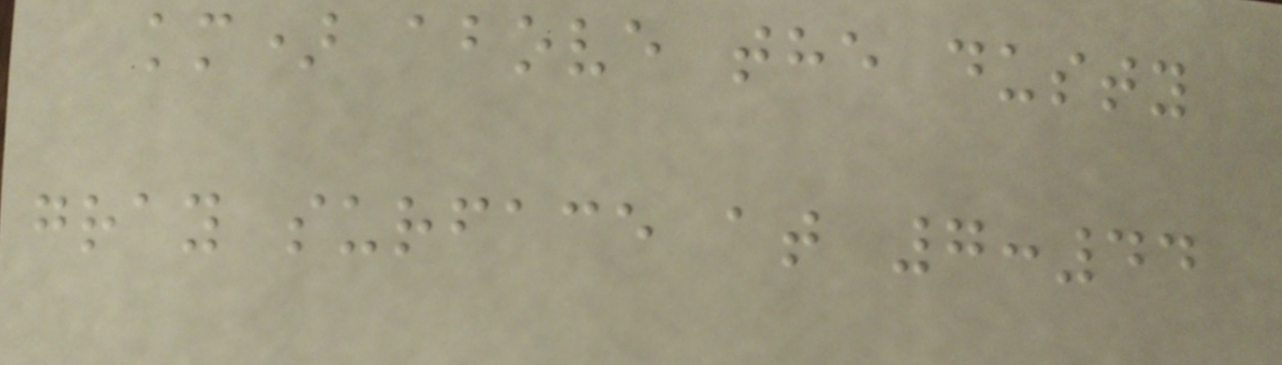km) above the dusty
gray surface at 7:44
